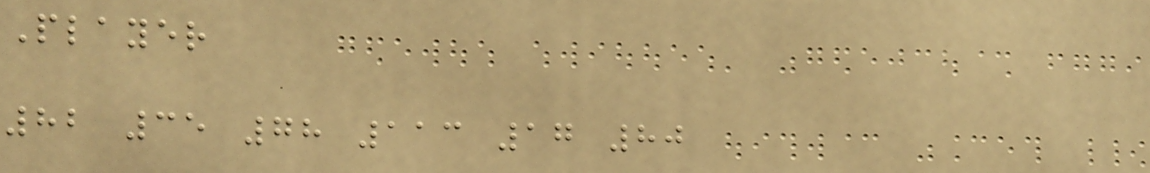Player
82 35 78 113 17 80
